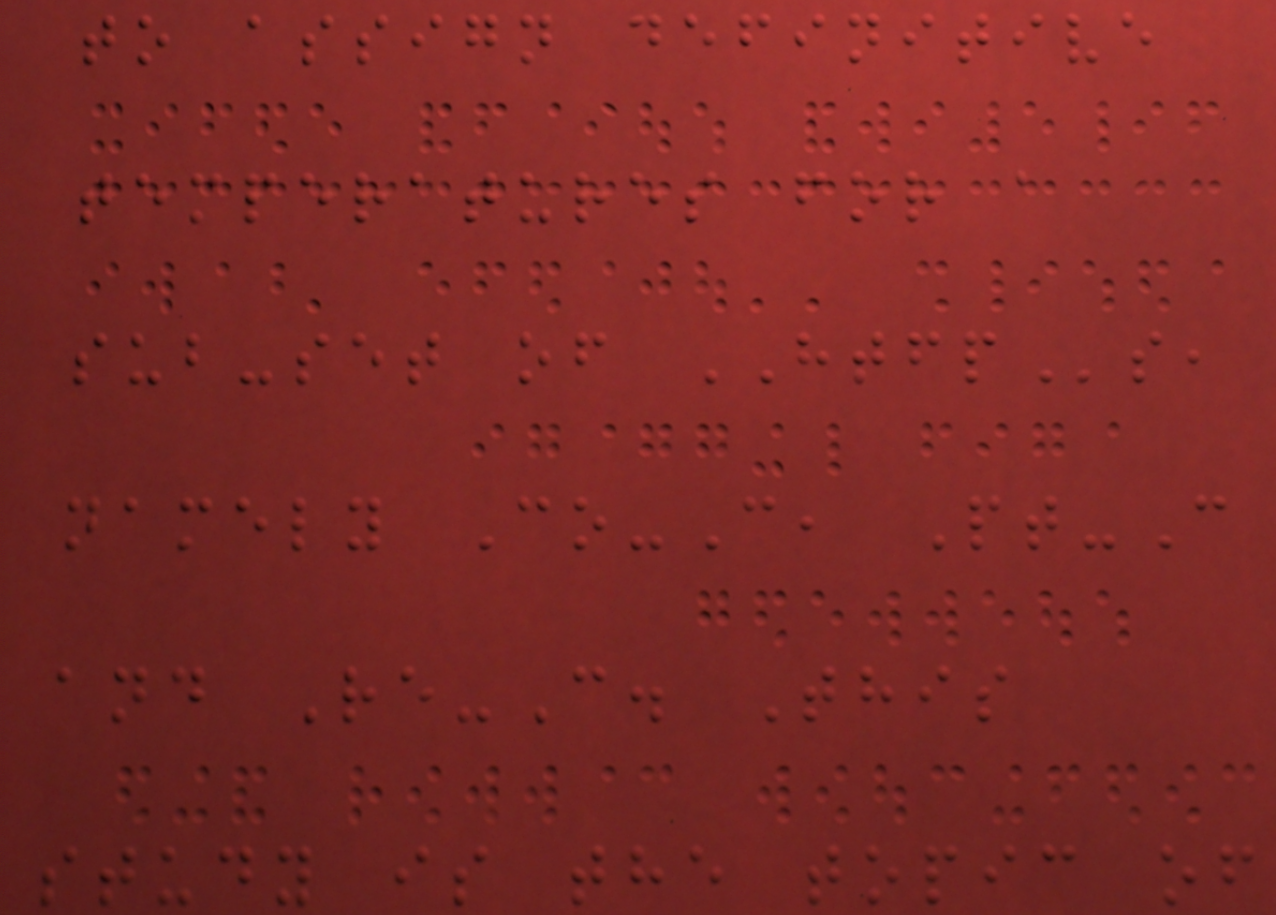to assign definitive
temperatures for a
sub-set of HTFPs,
namely Co-C, Pt-C
and Re-C. This
study is the topic of
